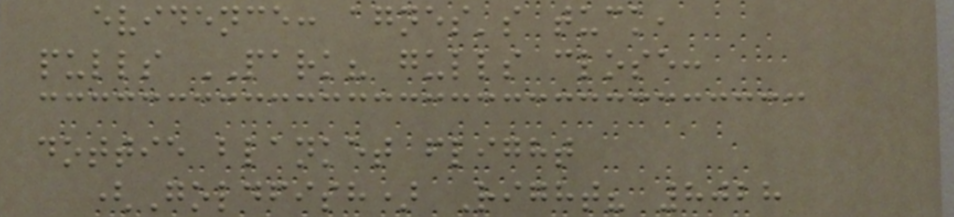evidence: agnes's tuck,
pulls PARK? gulls close:
dottie blanket flight
(Goldfish) Right? 8028
